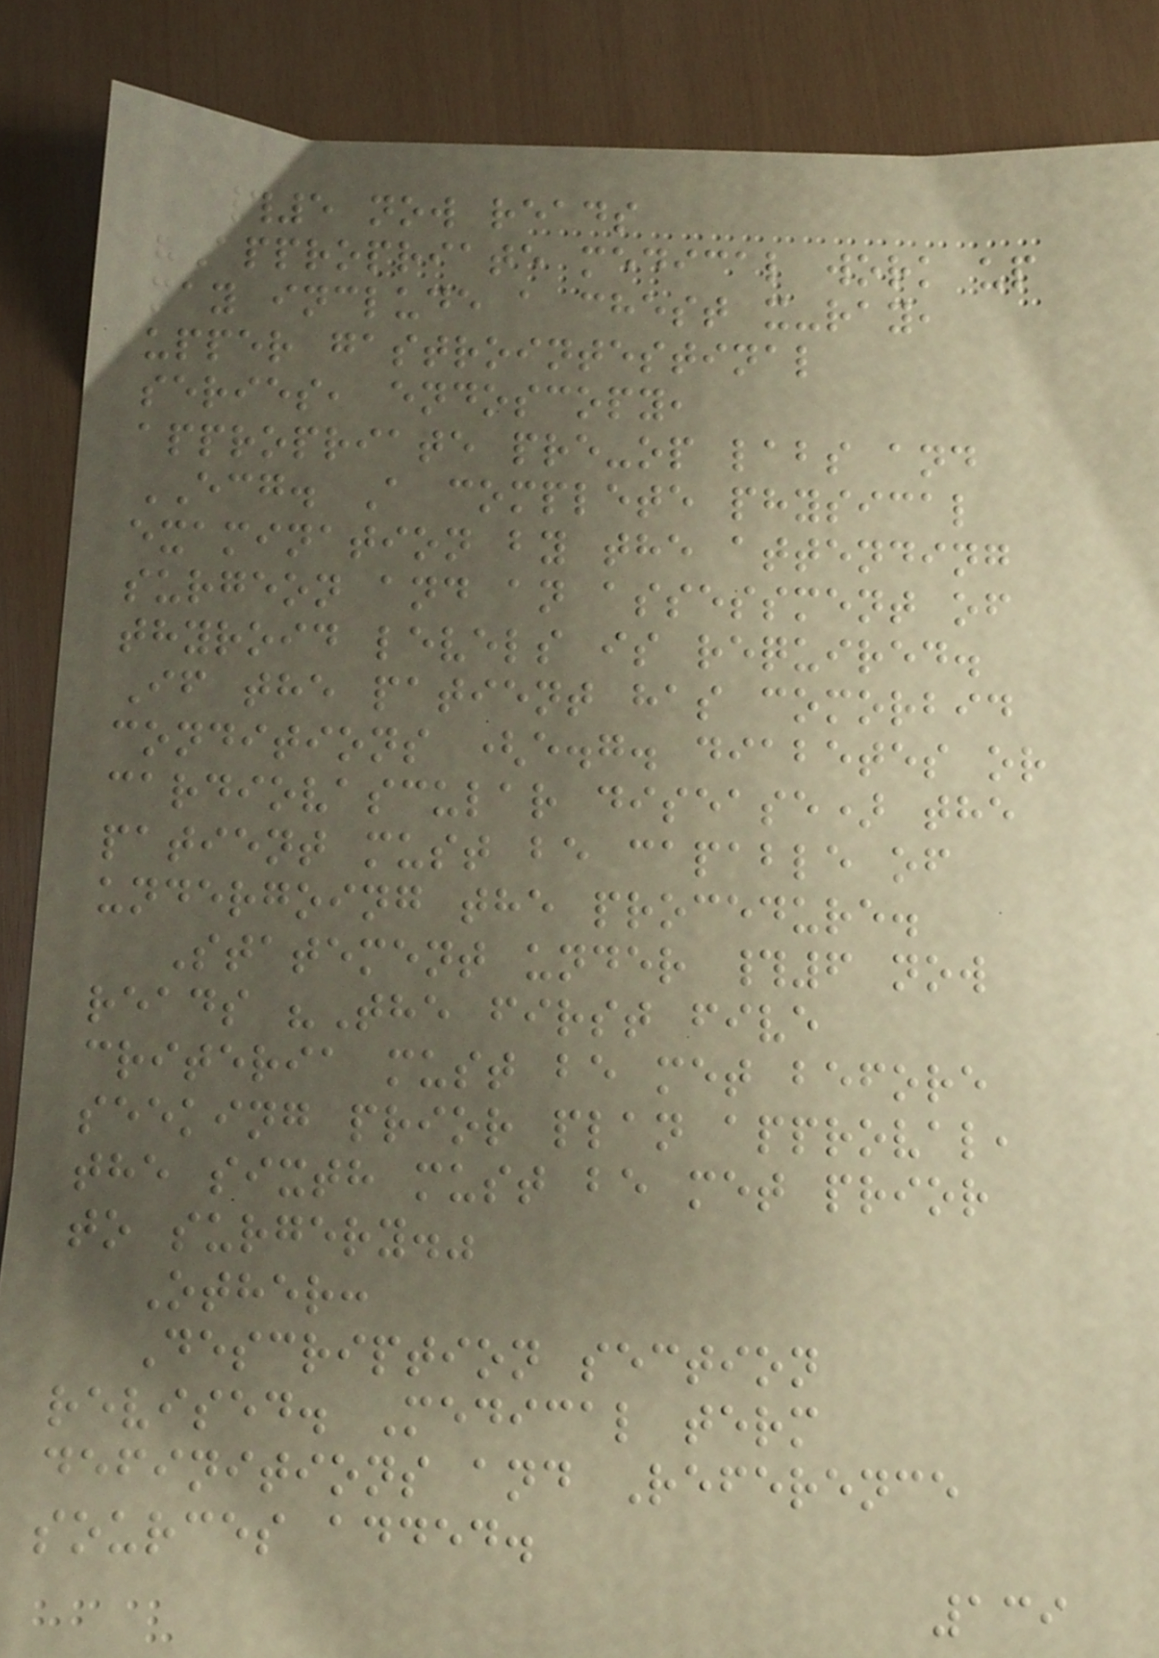#5 now reads
"Appropriate medical work up
may include a chest x-ray,
upper gastrointestinal
series, endoscopy,
appropriate pre-op labs and
ECG. A complete physical
examination by the attending
surgeon and an assessment of
thyroid levels is required.
If the patient has comorbid
conditions (e.g. diabetes or
cardiovascular disease) the
patient must be capable of
undergoing the procedure.
Statement under #6 now
reads "The first five
criteria must be met before
seeking prior plan approval,
the sixth must be met prior
to surgery."
Other:
Description section
revised. Medical term
definitions and Reference
sources added.
139
